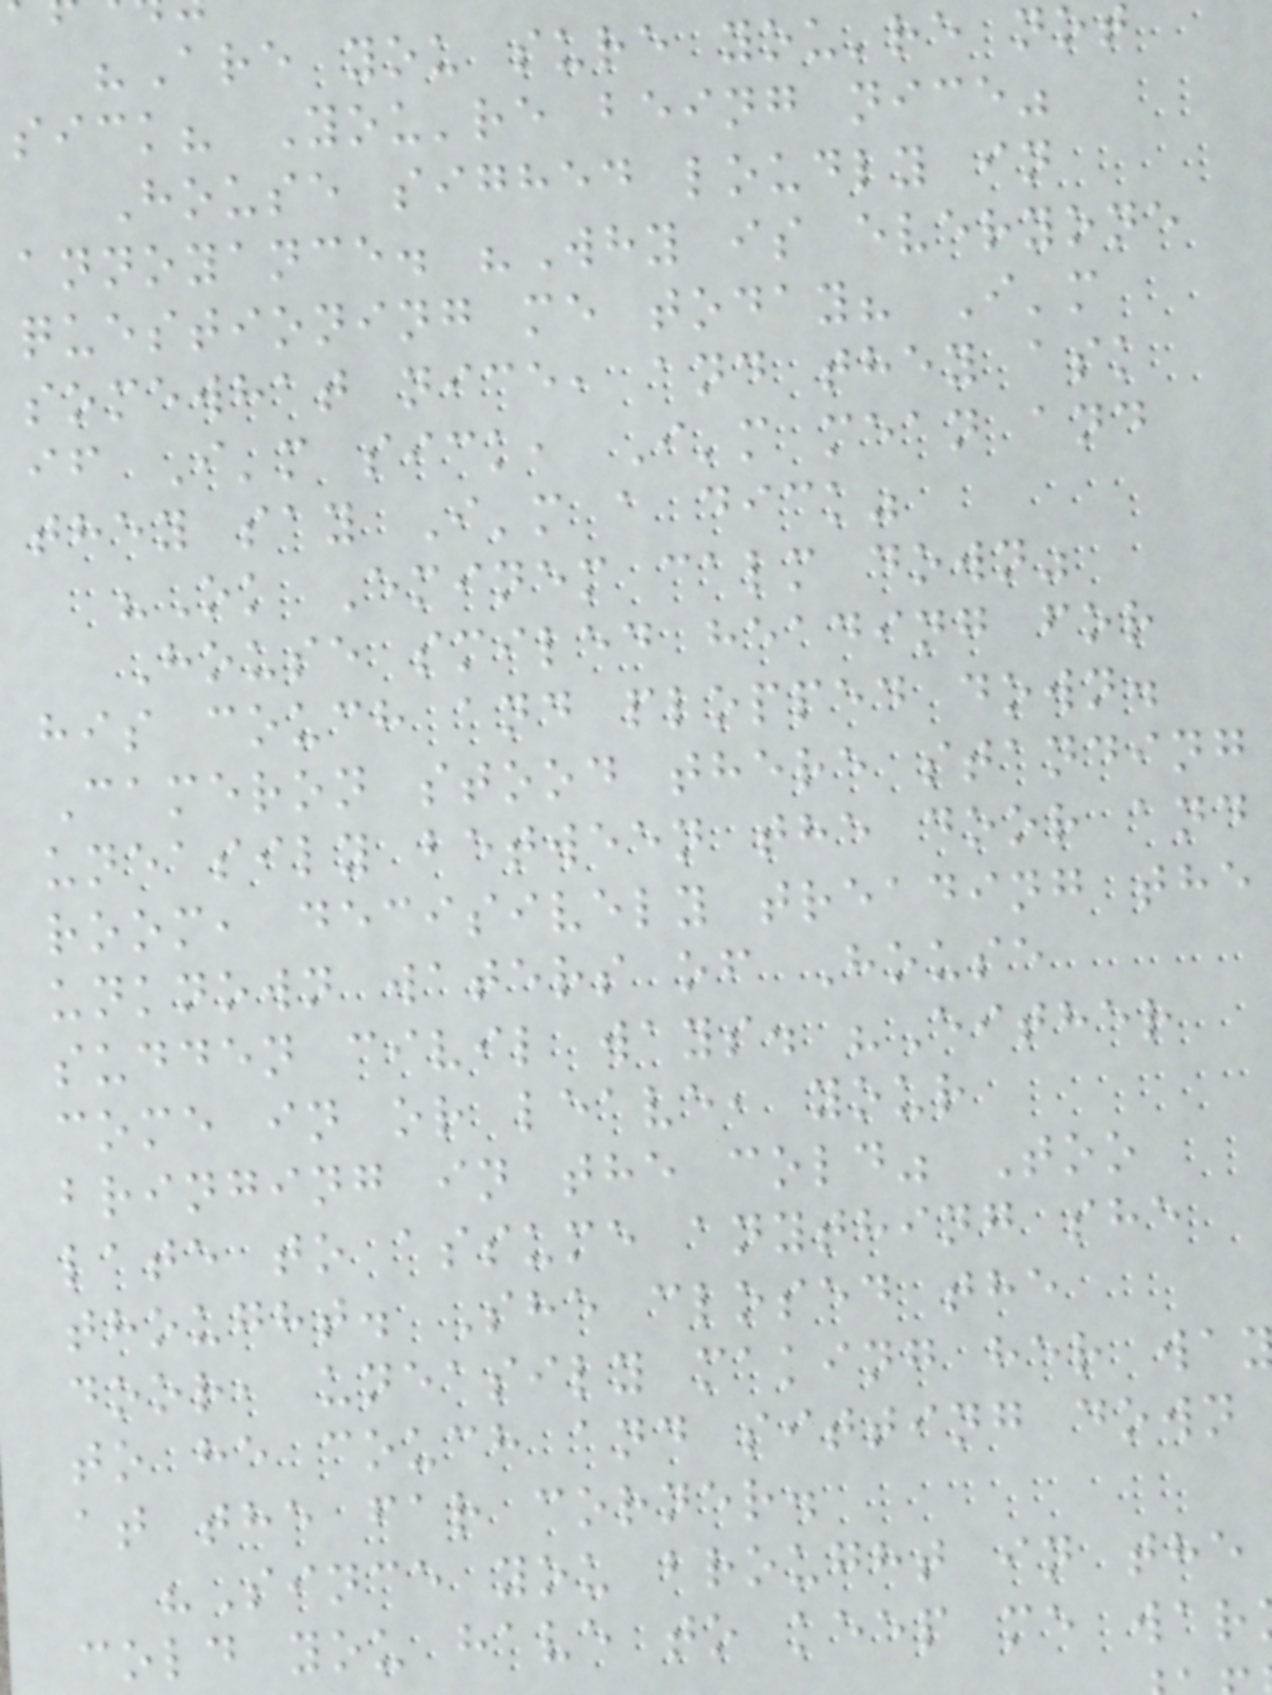"Are you sure you're not
sick? You're being nice"
House sighed loudly in
annoyance. "Why is everyone
questioning me today? I'm
somewhat nice, and they ask
if I'm sick, I'm mean and
they say I'm a dick"
"Ok Eminem calm down"
House smiled heading for
his couch and plopped down.
Cameron stood there standing
uneasily between the door and
room, decisively treading the
unknown waters of House
sudden civil ways. "Either
come in or leave, your
bringing in the cold" Too
late to assume anything she
thought. She closed the
door, uneasily making her wa
to he couch and sitting down
at the far corner.
"Since you brought in the
cold you have to keep me war
